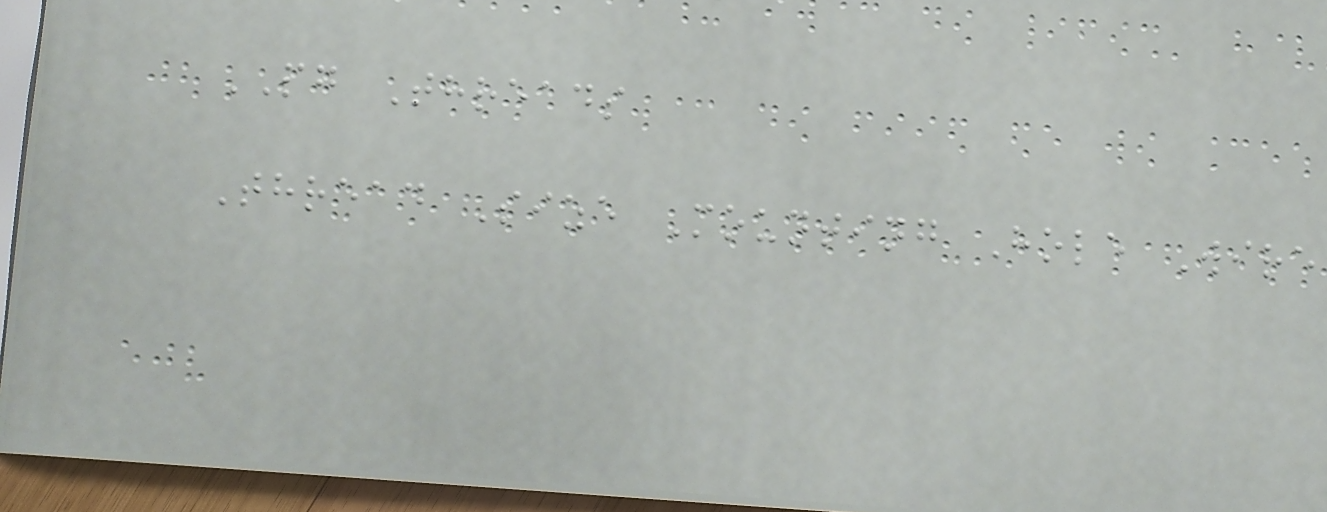PG Threads
Thread Size Mounting Hole Wire
